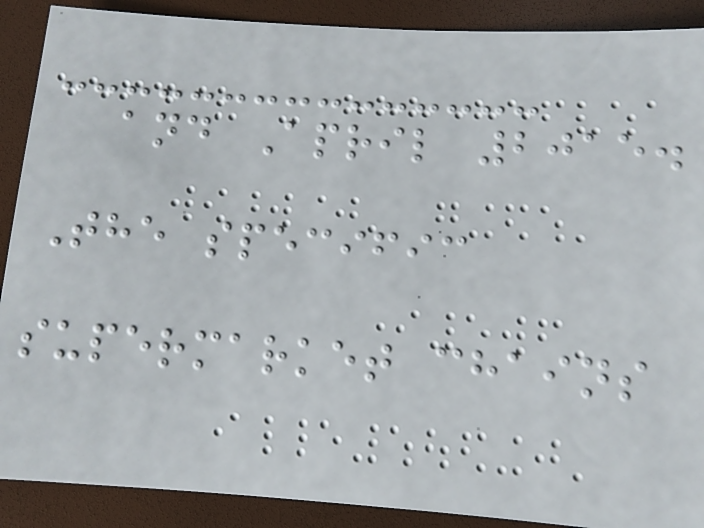and April 2015.
The specific
supermarket chains
